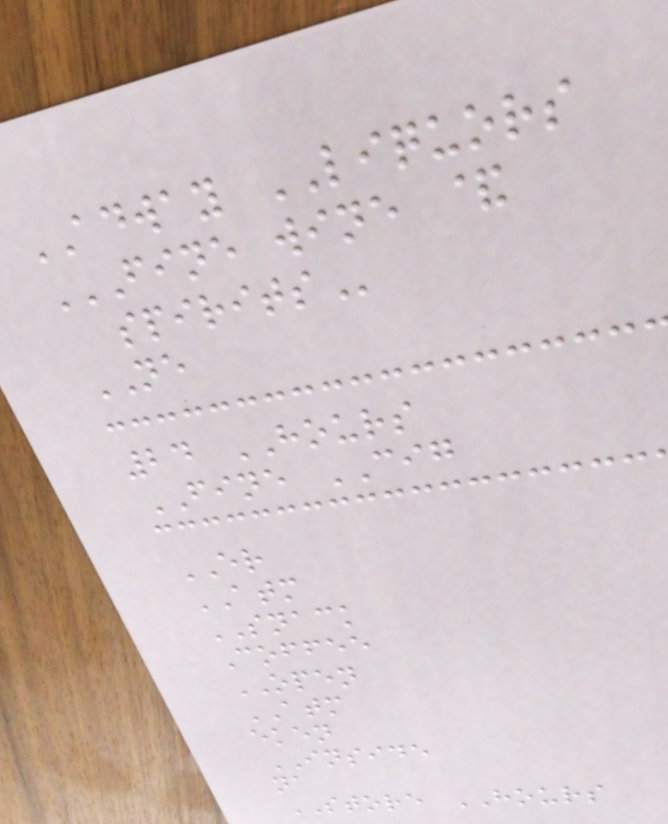ADWAY LIQUORS
FINE WINE &
SPIRITS
NE
24 HOURS
FINE CIG
ER
ATM
SNACK
Coffee
OPEN
ATM
eken
INSIDE
na
STORE HOURS
